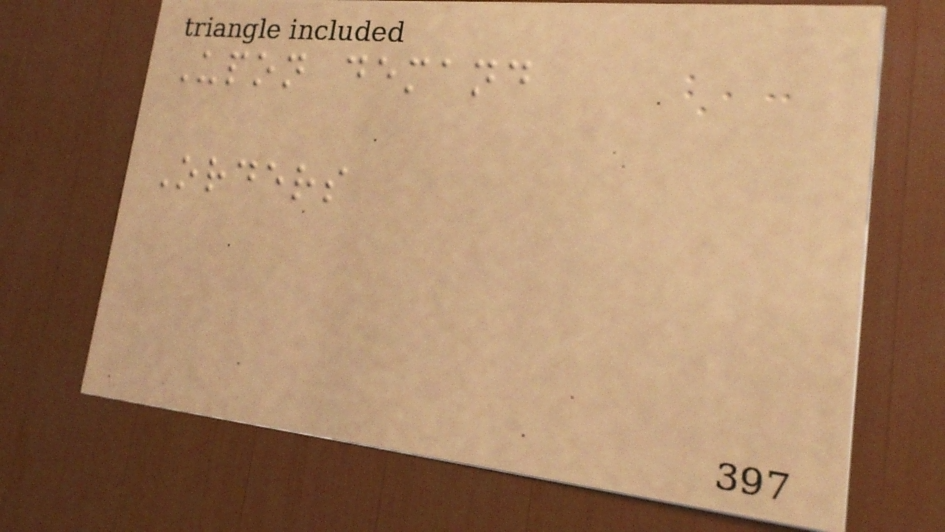Upon demand
Orders
